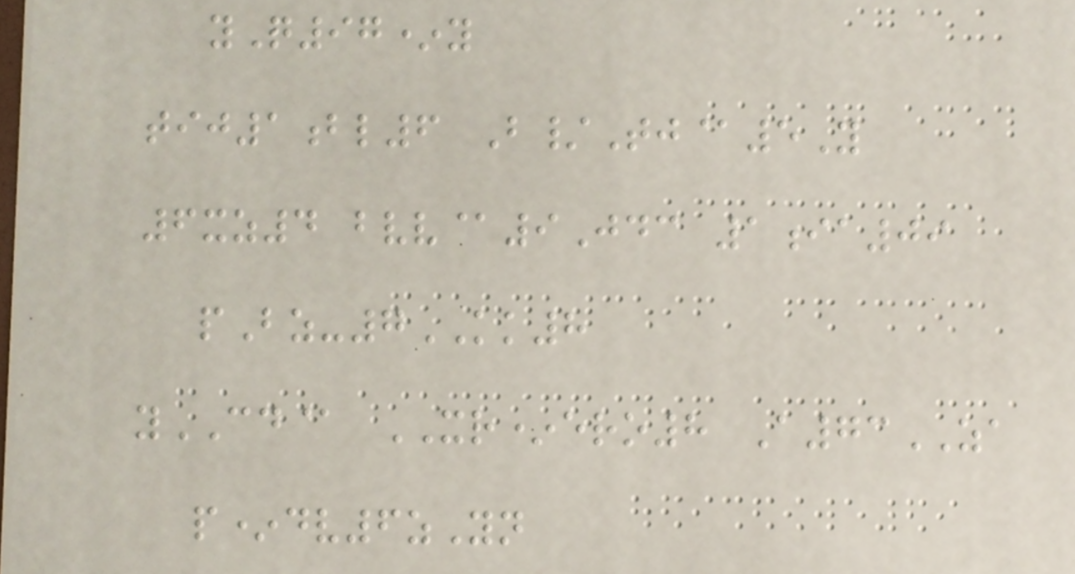yQ97*y
tij1bl6 B/Tj@5Y
6xz4 bvv@9Jdc 1ia09
pBz-7KK8
yCD@ XR*ero8 A73ZA
p*dv6zYn
